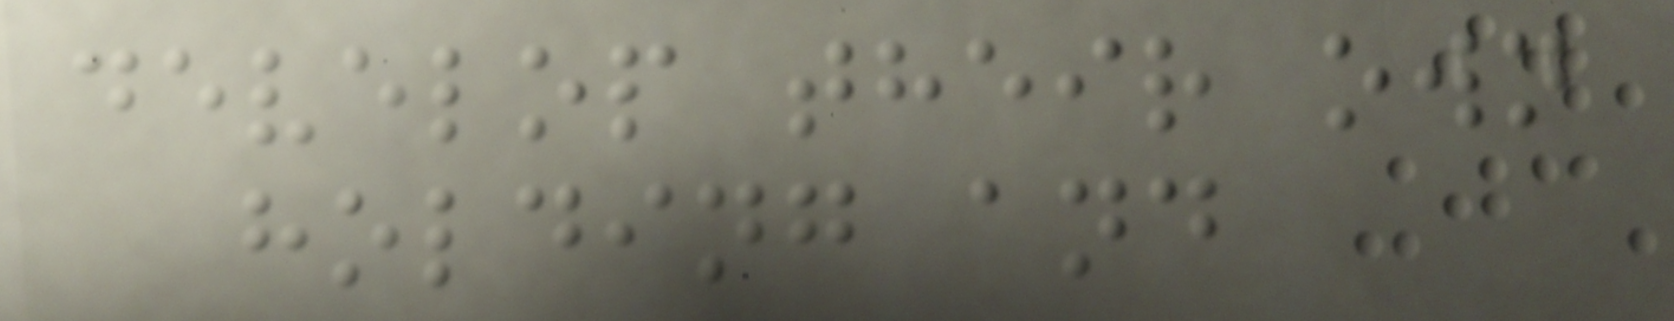develop their own
holding and
